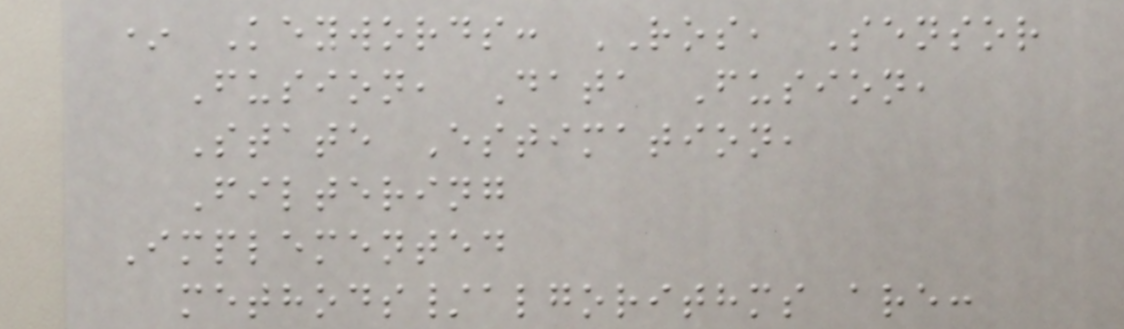* Keywords: ROS, Sensor
Fusion, Data Fusion,
State Estimation,
Filtering
Implemented
methods/algorithms are:
